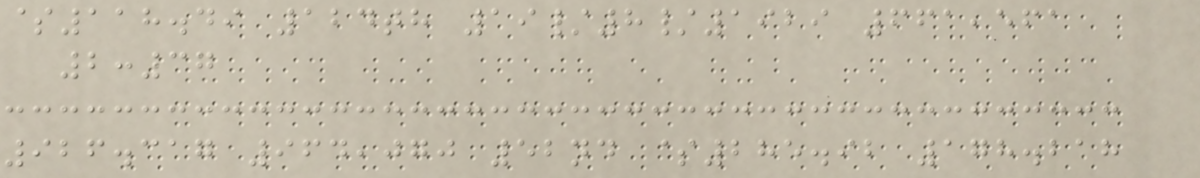$118.49 124th 19/8/1929 661,561
2:37
926.317 964,070 52nd $285.92 178.218
